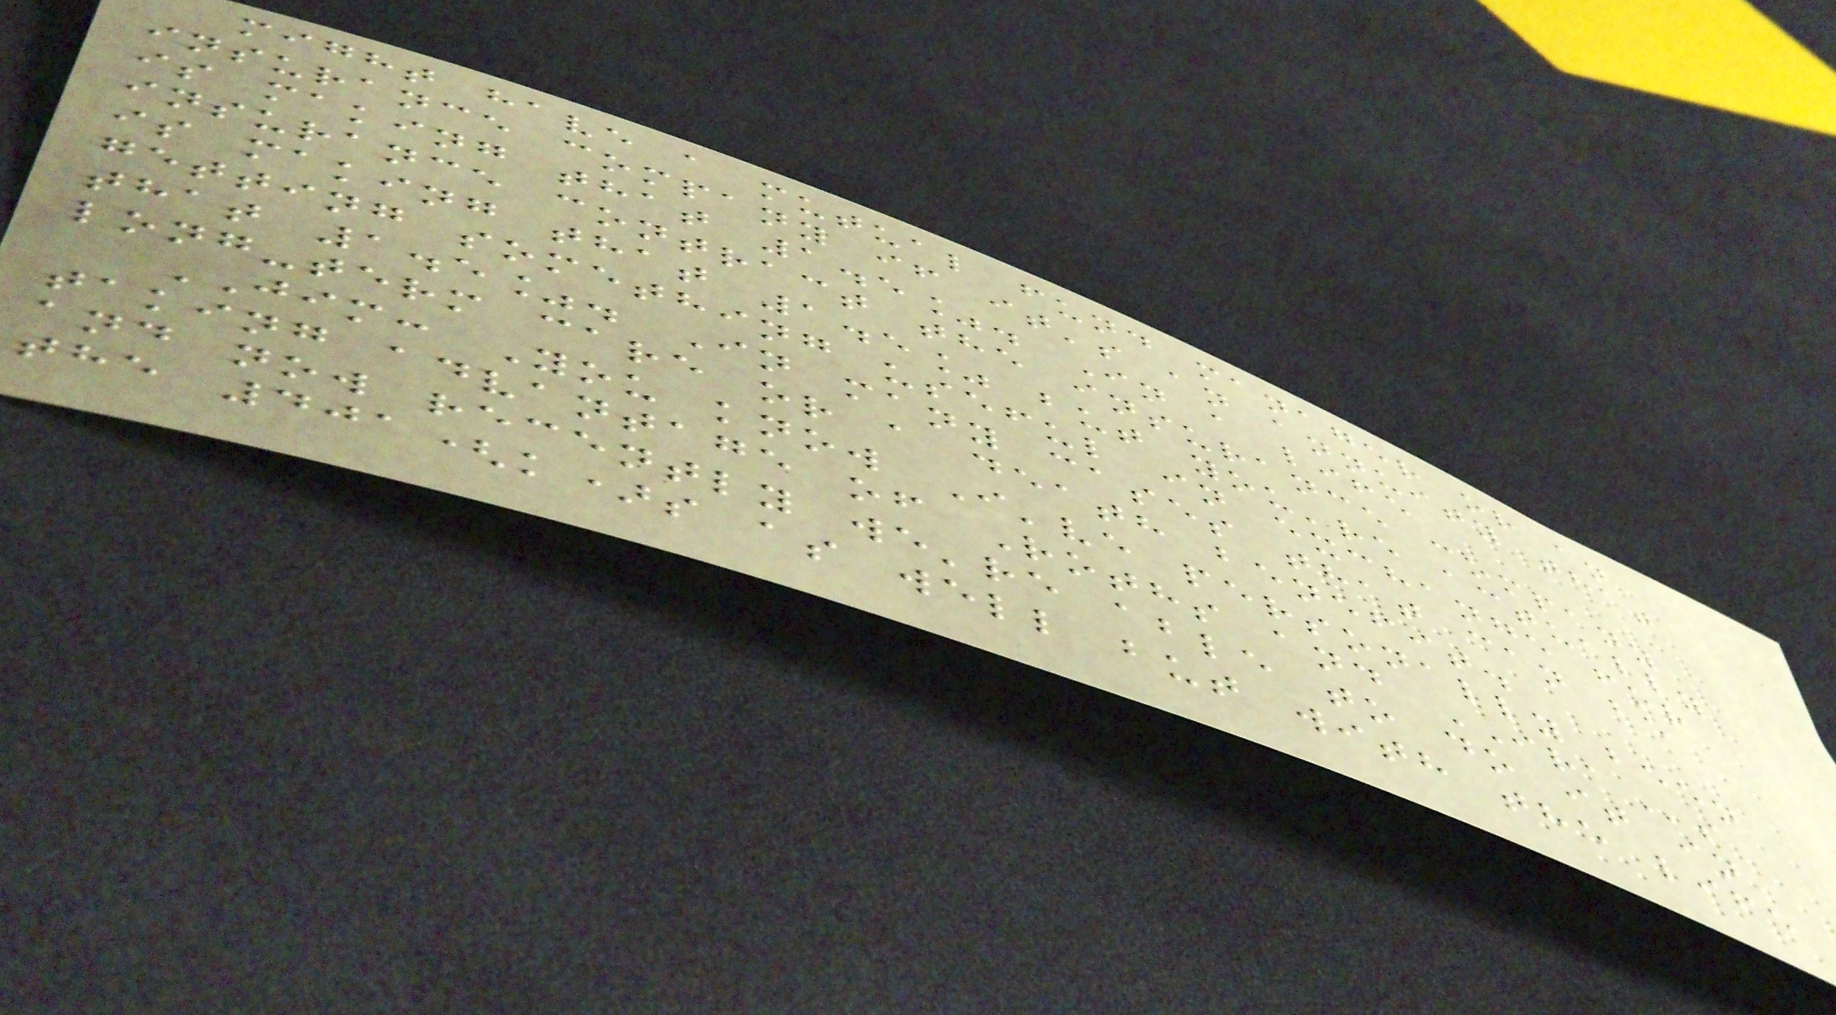might have a mutual fund manager or an
insurance company if it's an annuity that
is making that 1.5%. In a life
insurance contract the insurance company
is making that 1.5% but you're actually
getting something useful in exchange for
that 1.5%. In many cases that can be
long-term care or a death benefit.
JIM: You know I've personally been
taking advantage of Roths and IRAs
and now recently we're able to do it in
the 401(k)s as well but with the life
